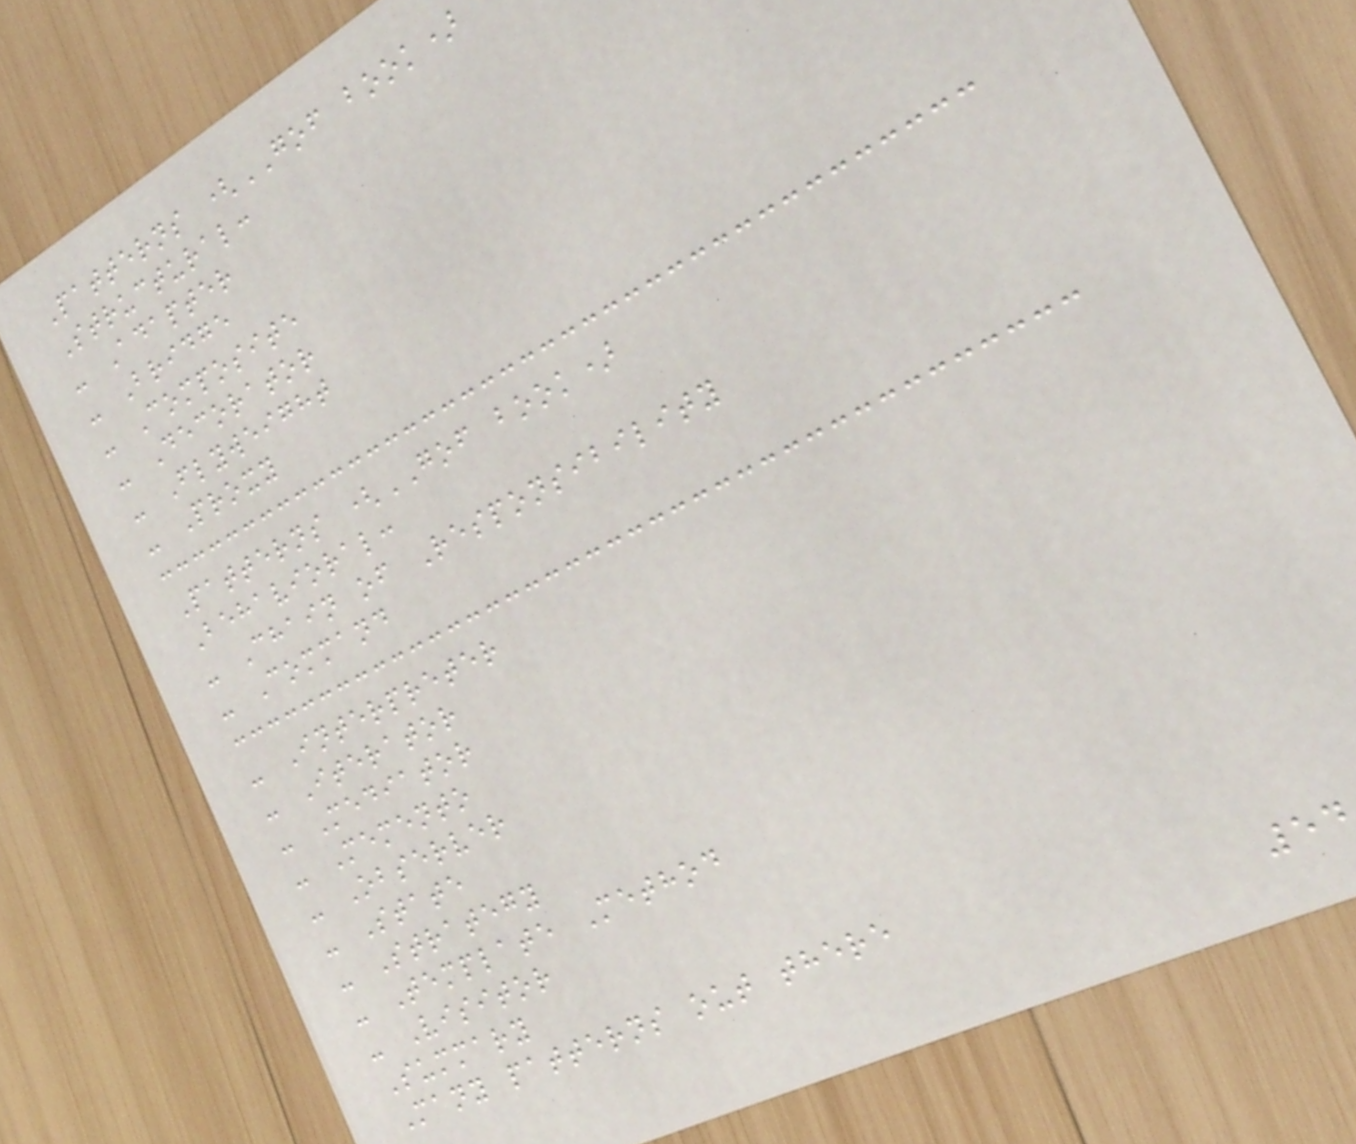Patterns (GOF book)
Structural:
- Adapter
- Bridge
- Composite
- Decorator
- Flyweight
- Proxy
Patterns (GOF book)
Behavioral:
- Chain of Responsibility
- Command
- Interpreter
- Iterator
- Mediator
- Memento
- Observer
- State
- Strategy
- Template Method
- Visitor
Summary
Many patterns out there
54
